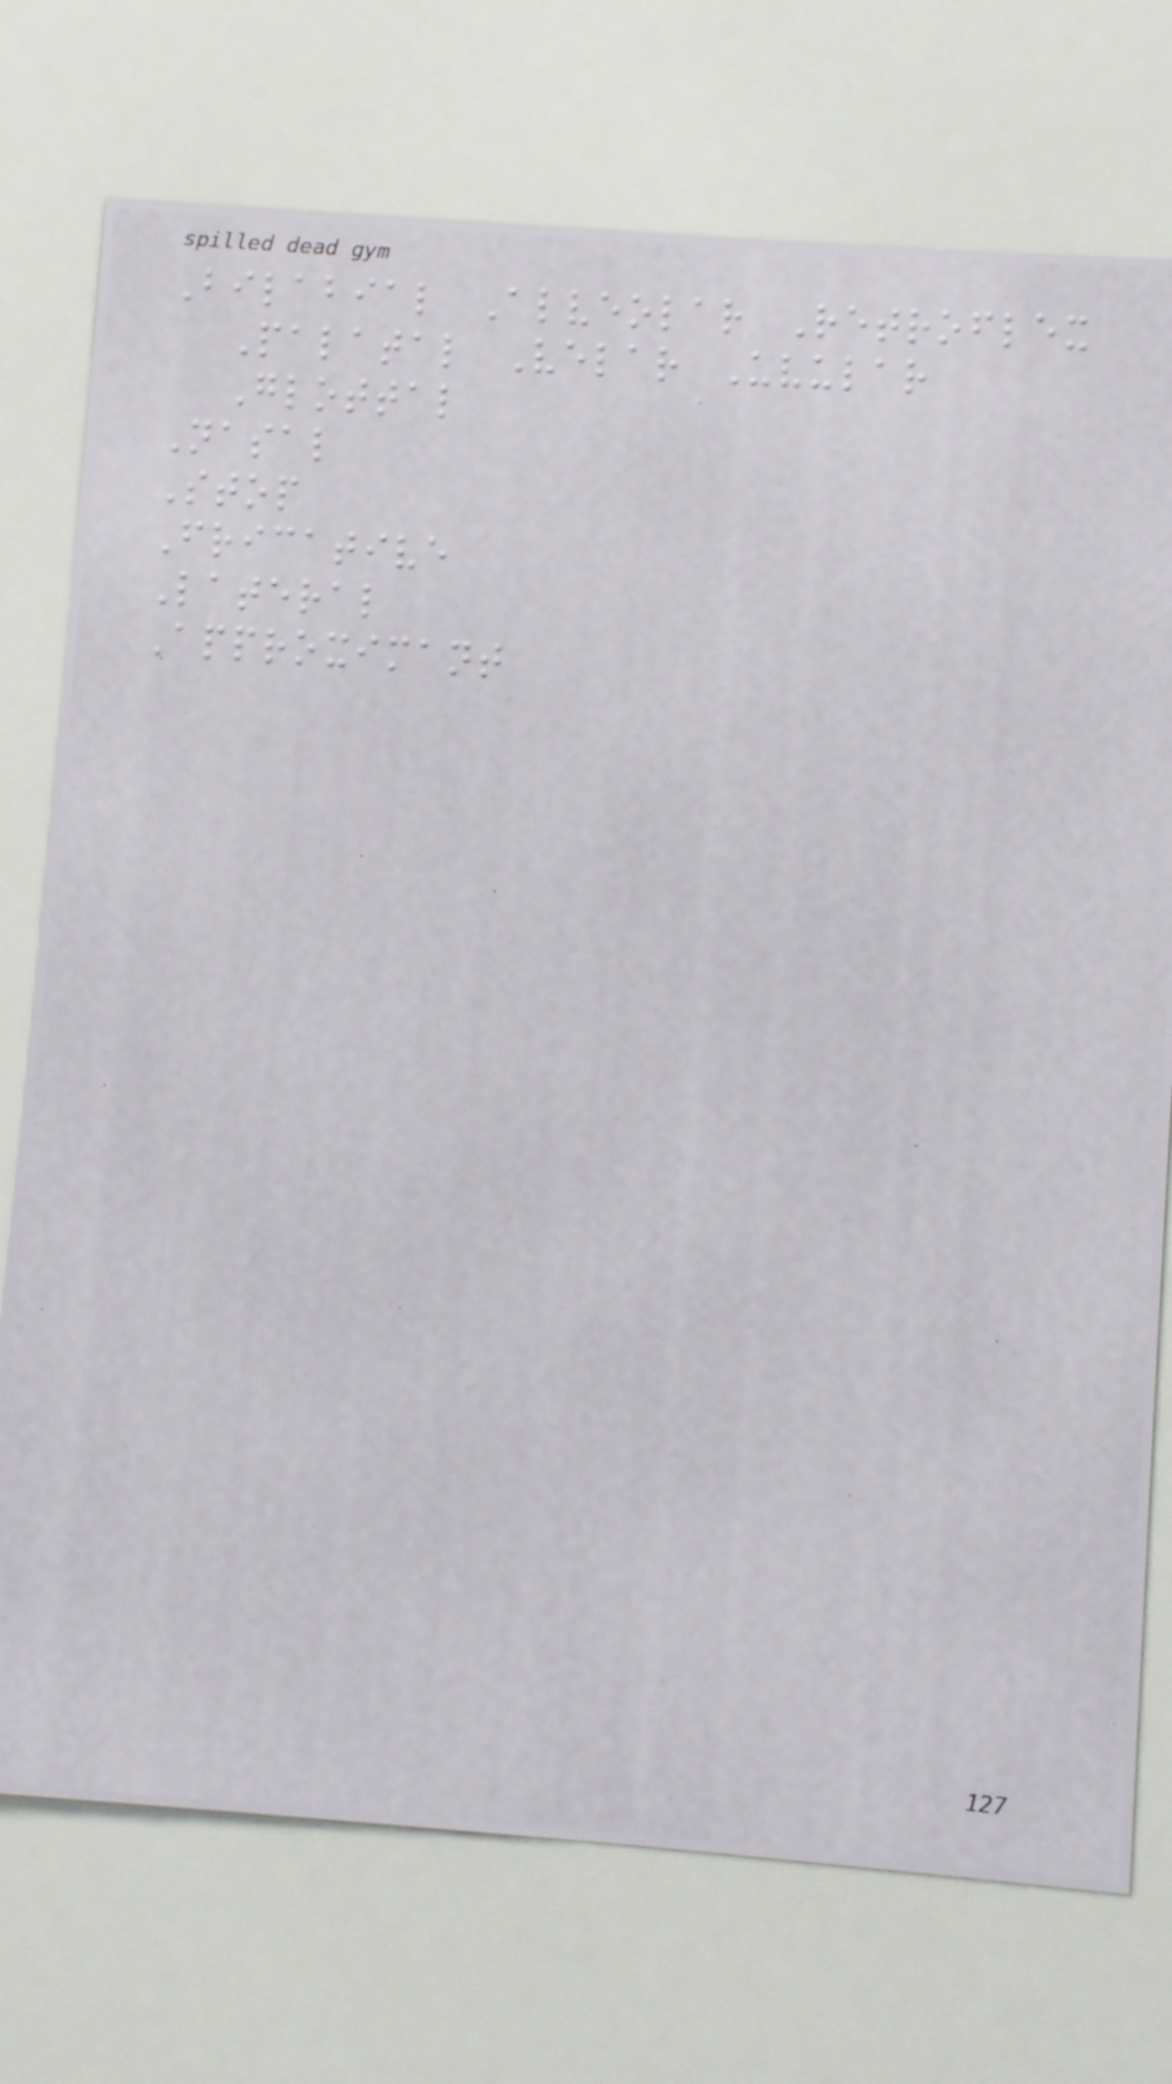Bilabial Alveolar Retroflex
Palatal Velar Uvular
Glottal
Nasal
Stop
Fricative
Lateral
Approximant
